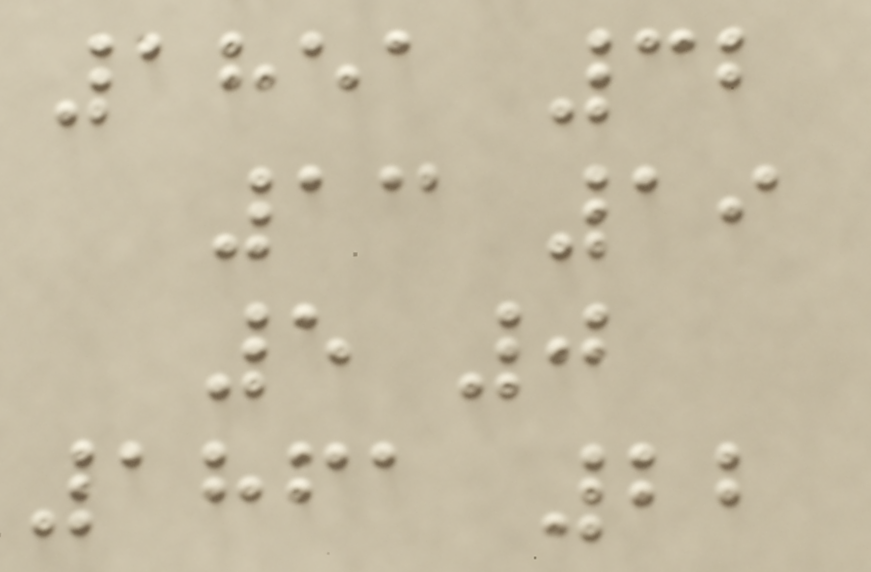1851 32
13 19
5 0
1861 22
